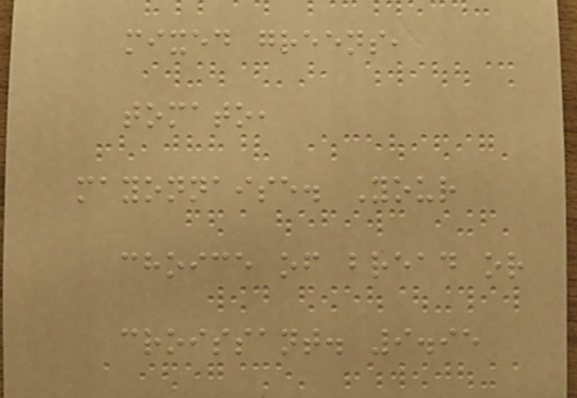mixed greens,
tomato,
mayonnaise. Your
choice of bread or
croissant. 9.95
